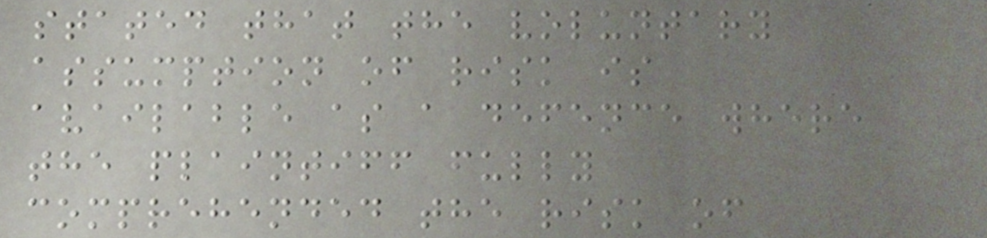stated that the voluntary
assumption of risk is
available as a defence where
the plaintiff fully
comprehended the risk of
